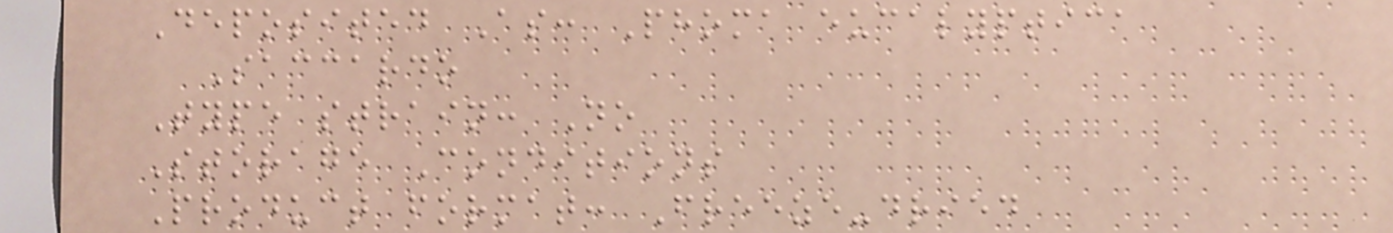Deposited As: Phoma eucalyptica
Saccardo
Type strain: No
Storage Conditions
Product format: Freeze-dried
